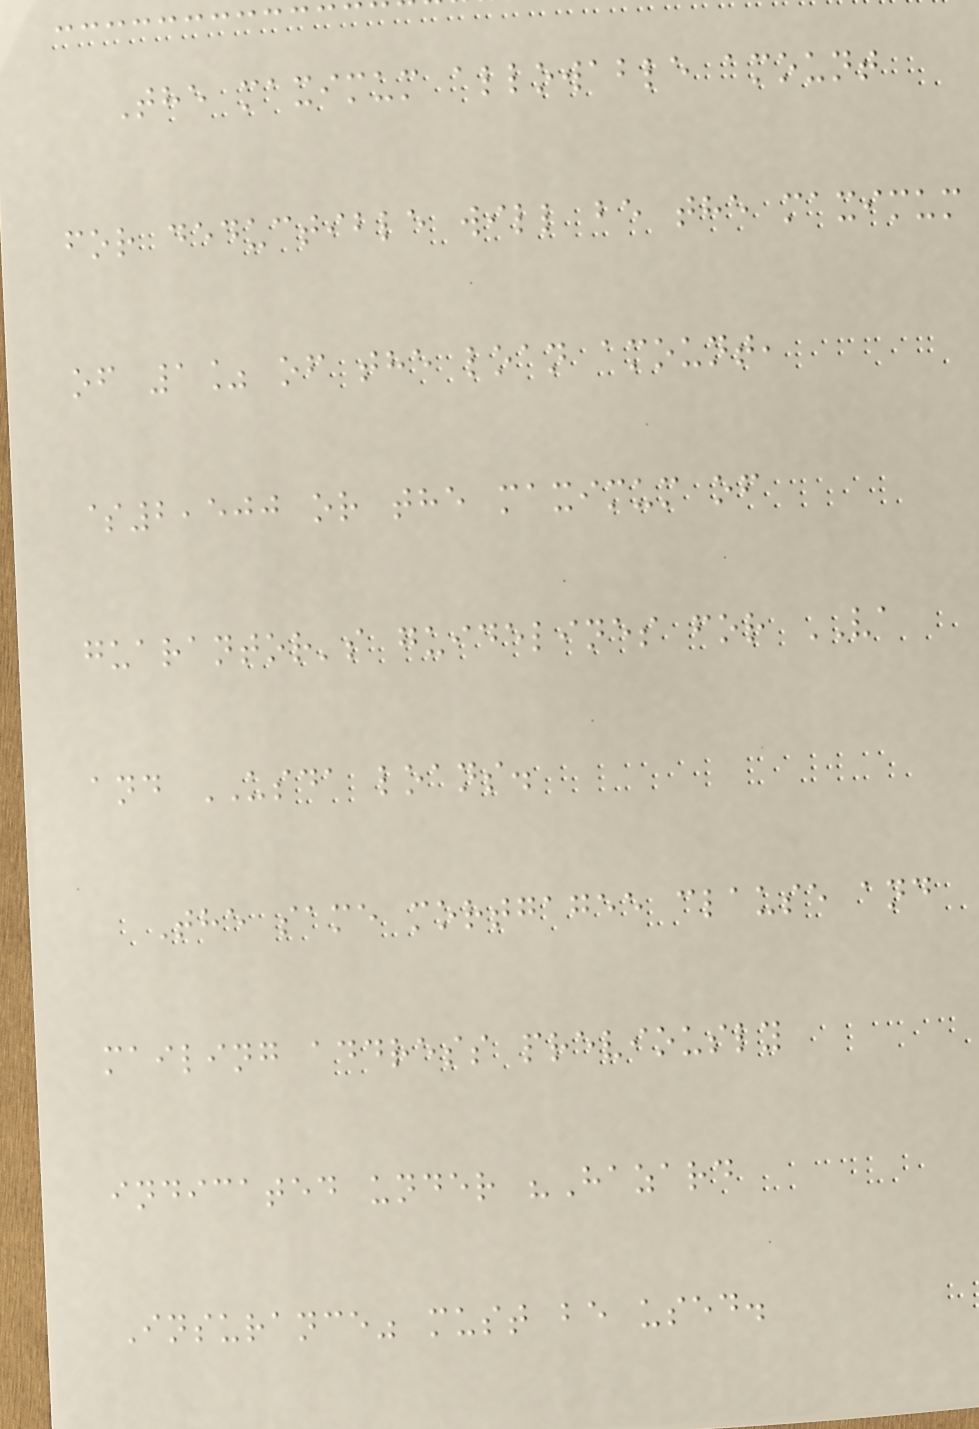The maximum allowable amount
for deductible will be the maximum
of 1% of the loan amount,
$2,500 or the maximum of
guarantor's guidelines for VA
and USDA loans.
The same mortgagee clause and
mailing address previously
indicated under "Hazard
Insurance" must be used.
